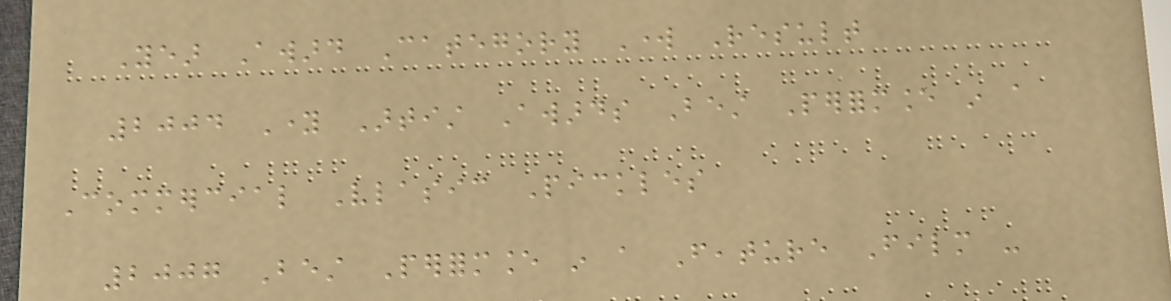Year Award Category Work Result
2004 Young Artist Awards Best Performance in a
Commercial Vlasic Pickles
2007 Best Performance in a Feature Film -
